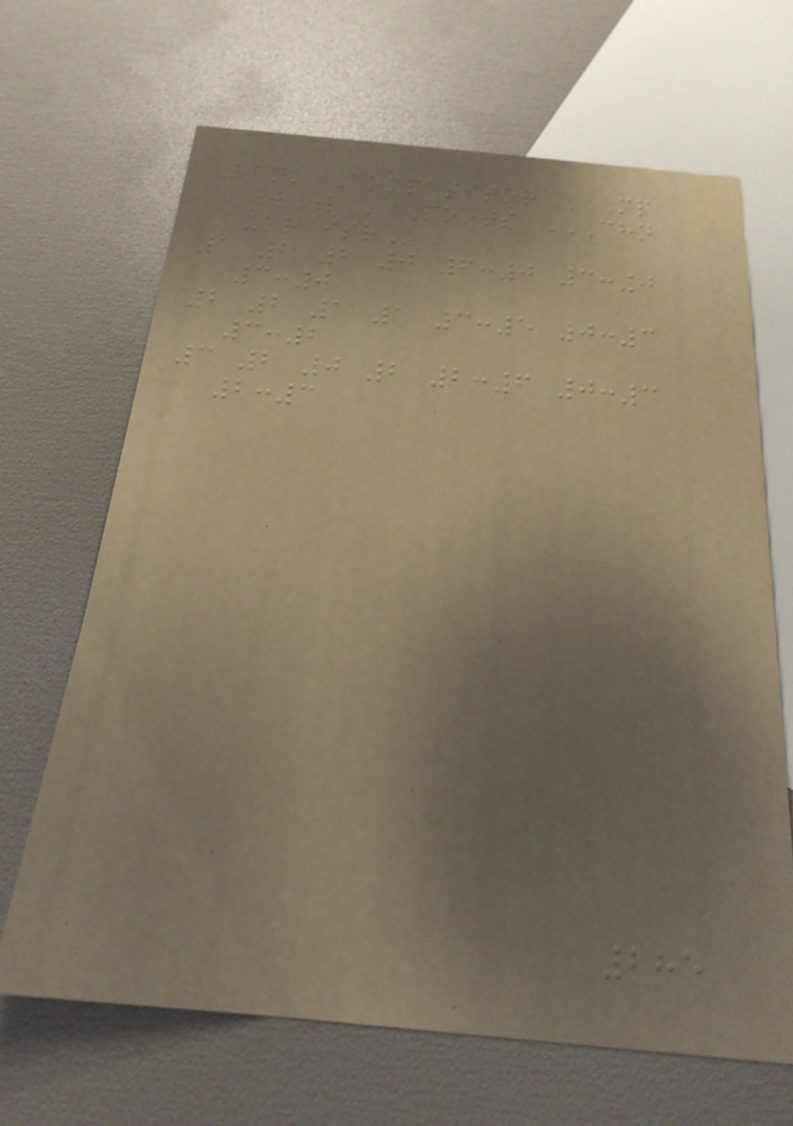Rank Competitor MP
W L Points CHN
UKR ISR
1 2 2 0 6:0 3:0
3:0
2 2 1 1 3:5 0:3
3:2
3 2 0 2 2:6 0:3
2:3
285
